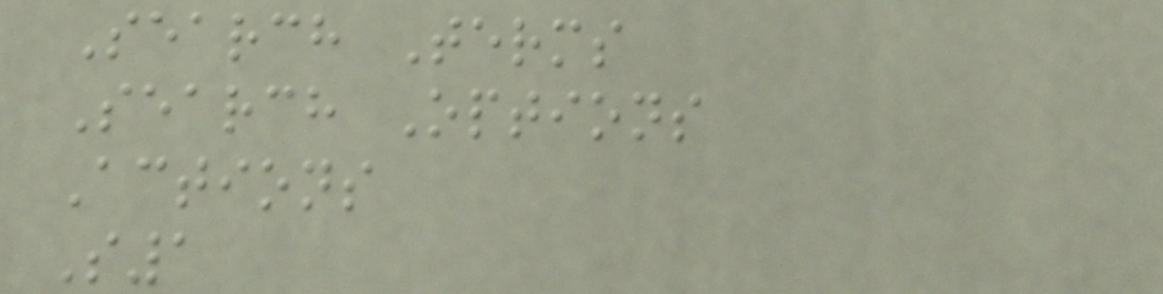Search Terms
Search Options
Actions
S1
